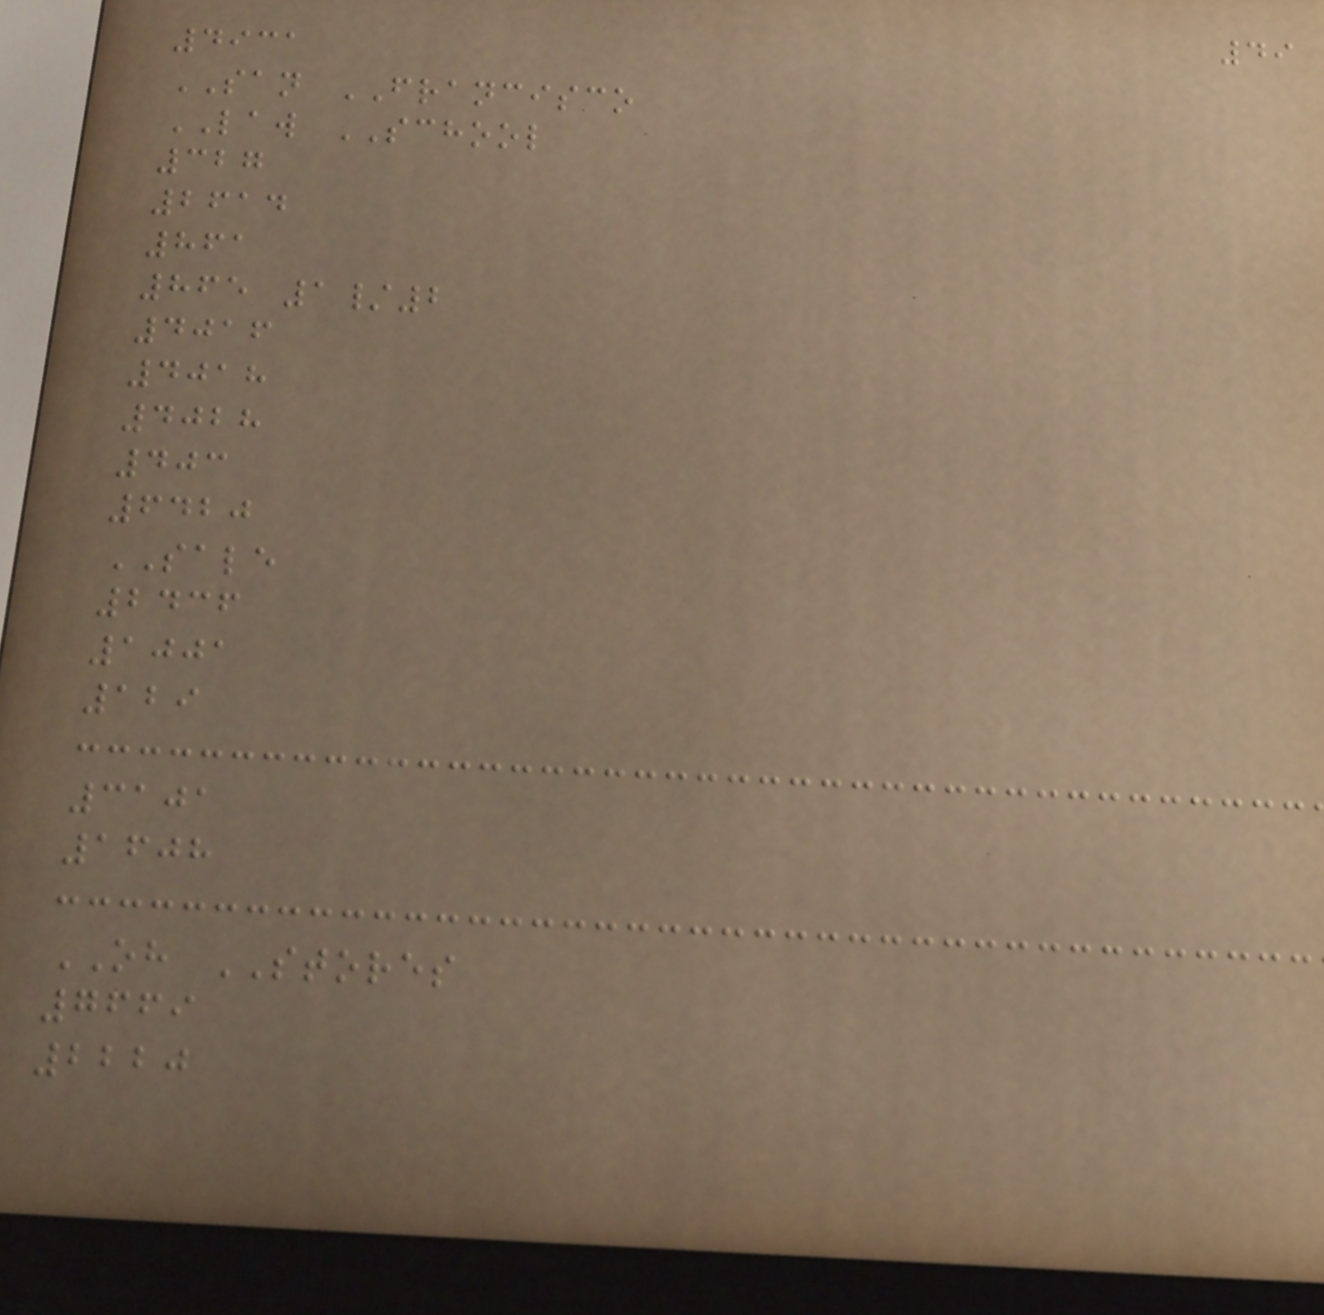49
4931
SAN FRANCISCO
LAW SCHOOL
327
2614
861
865 1/2
4016
4018
4028
403
6420
SALE
2436
1001
129
3101
1608
OH STORES
7669
2220
